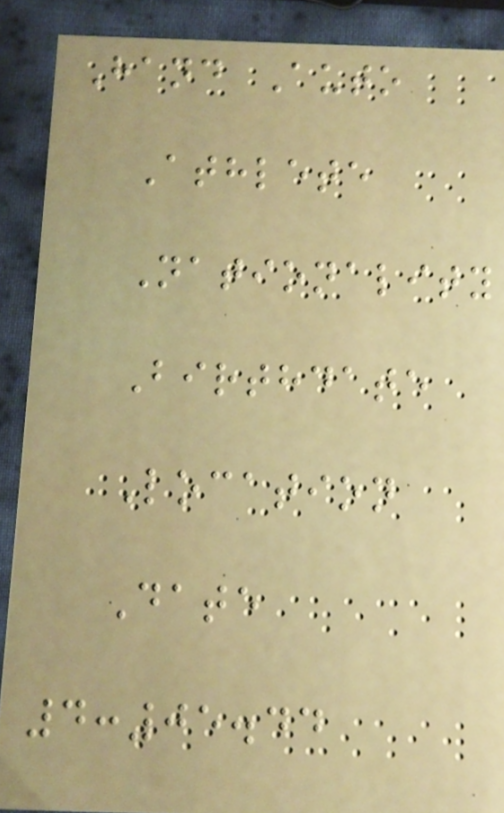Hand Auto
Athlete
Nationality
Birthdate
Location
Date
4:05.44
